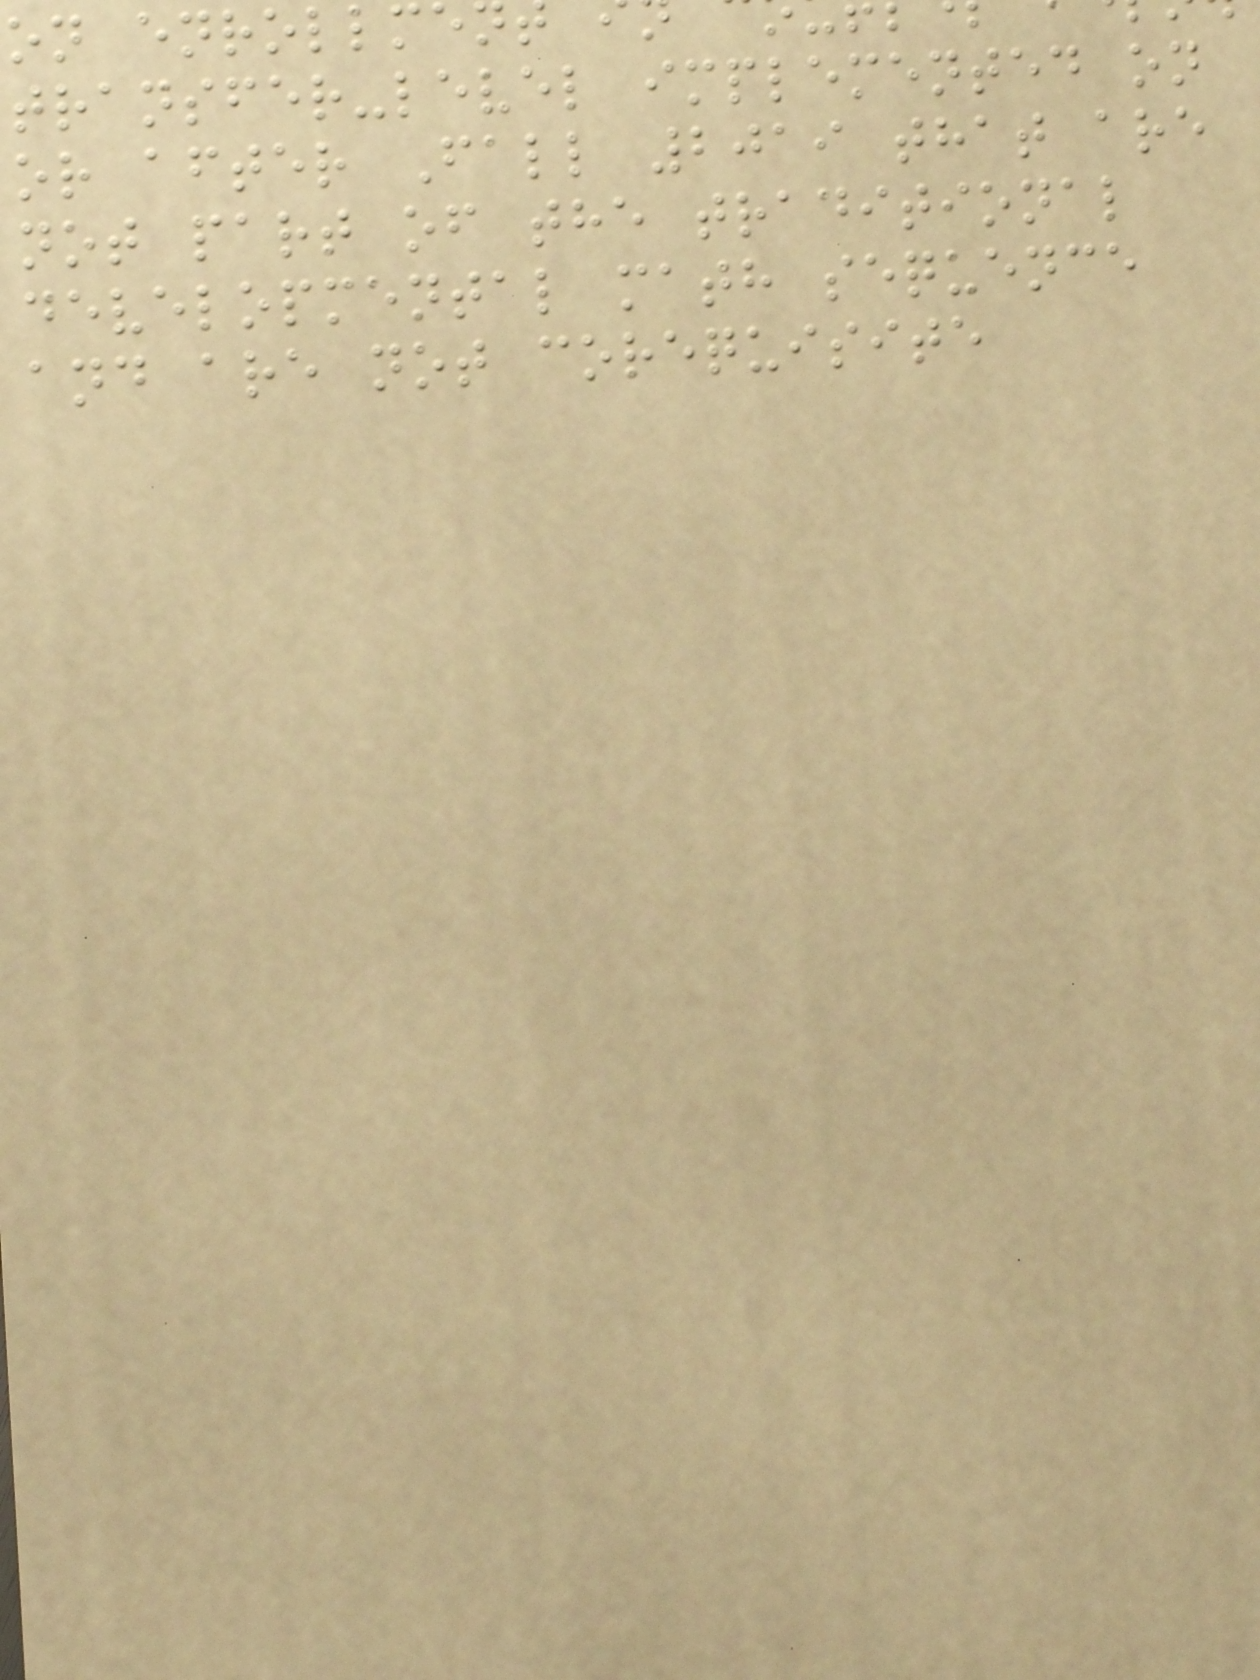on enrollm
transfer-level implemented on
or after Fall 2019 that are
not part of the traditional
developmental math sequence
and are not corequisite
